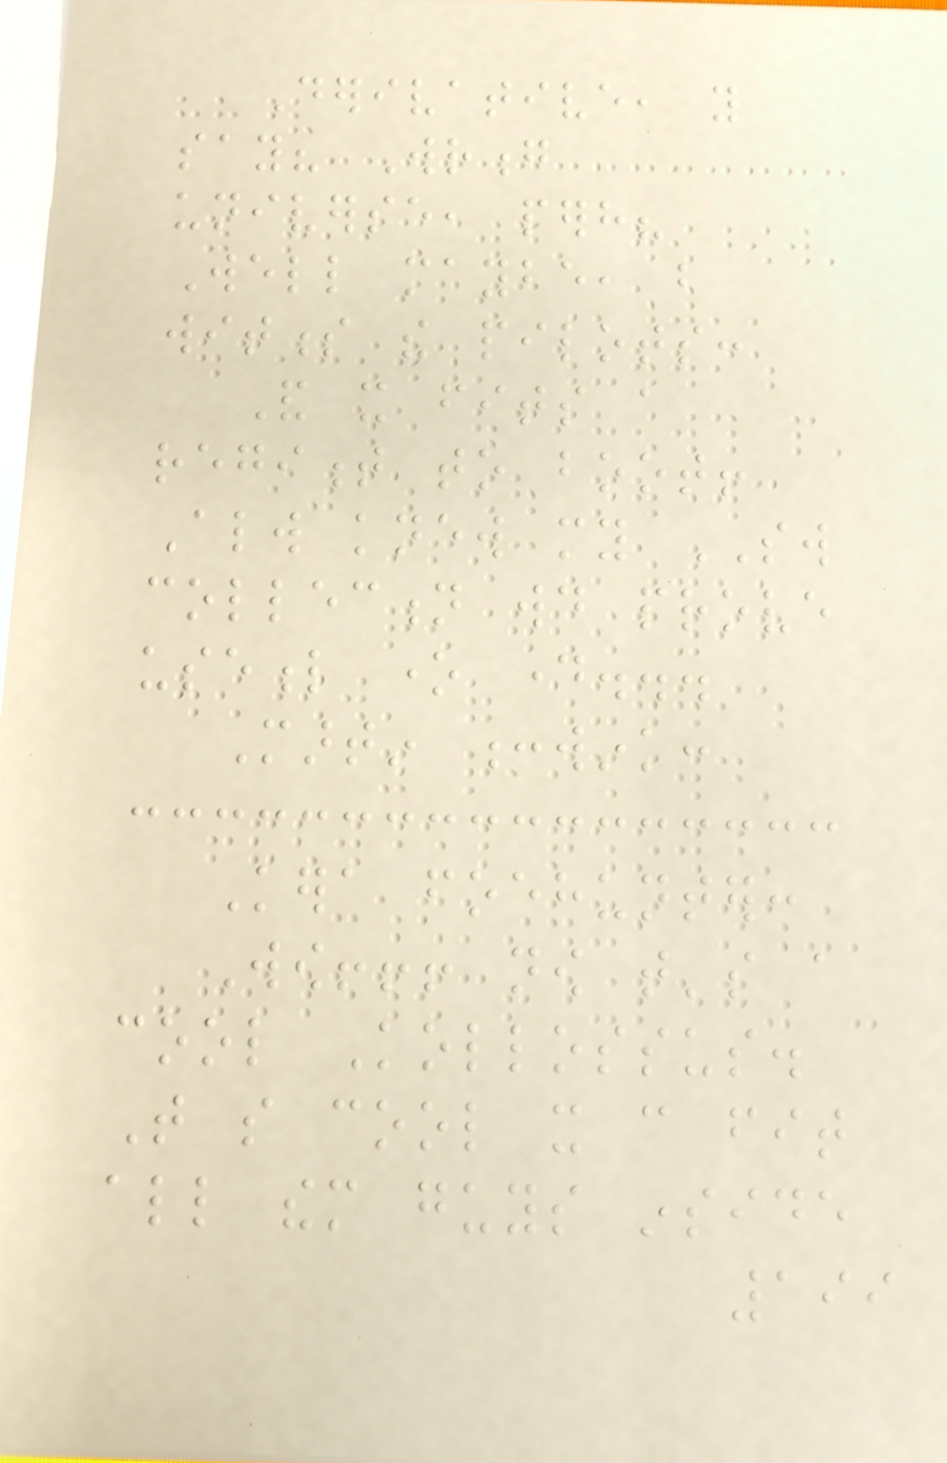Derivative, you
say? Wrong
universe, perhaps?
Well maybe, but
witness the pilots:
And it fits a
regiment to boot!
Always knew my SW
collection would prove
useful one day...
Martin :wink:
Kera foehunter:
Wow!!! now that's a
cool Kollossus.
That so cool it can fit
all them guys inside
199
